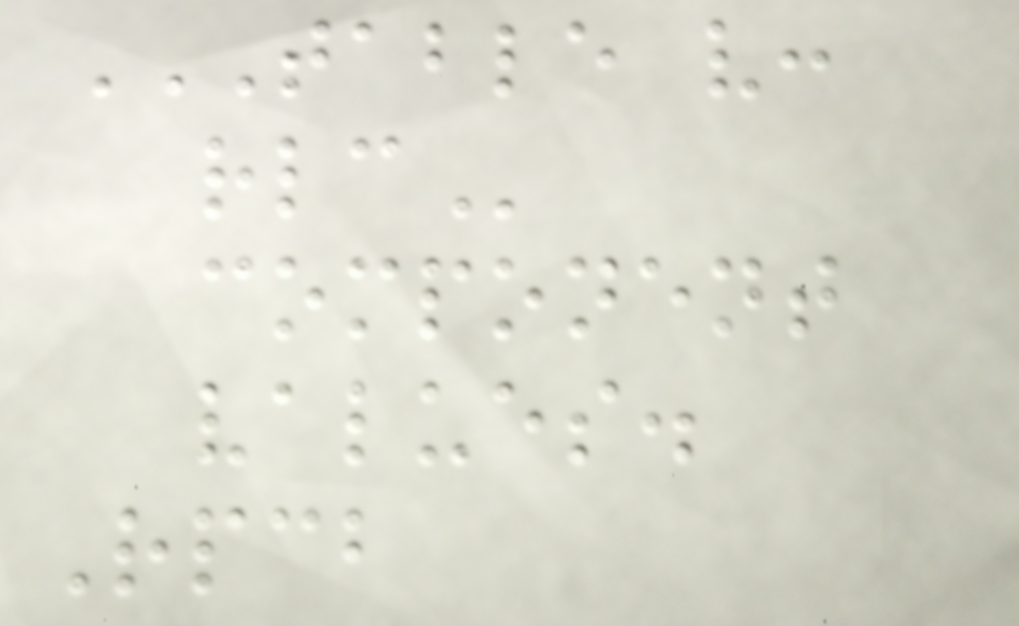TABLE V:
RLC
component
values.
Rpcb
